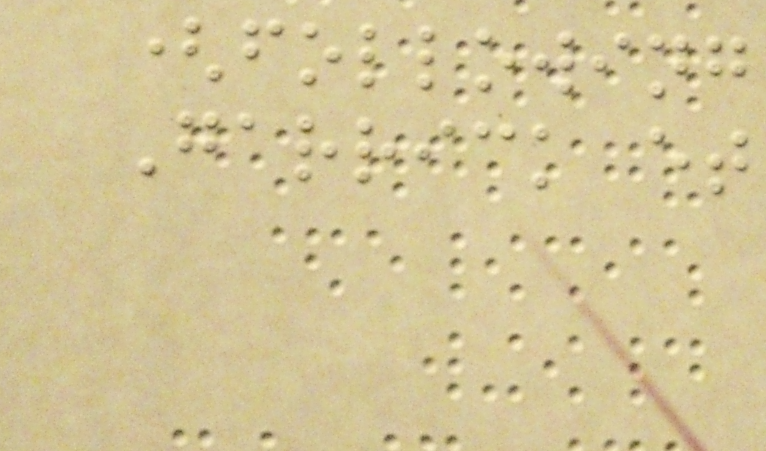(following
Garrick et
